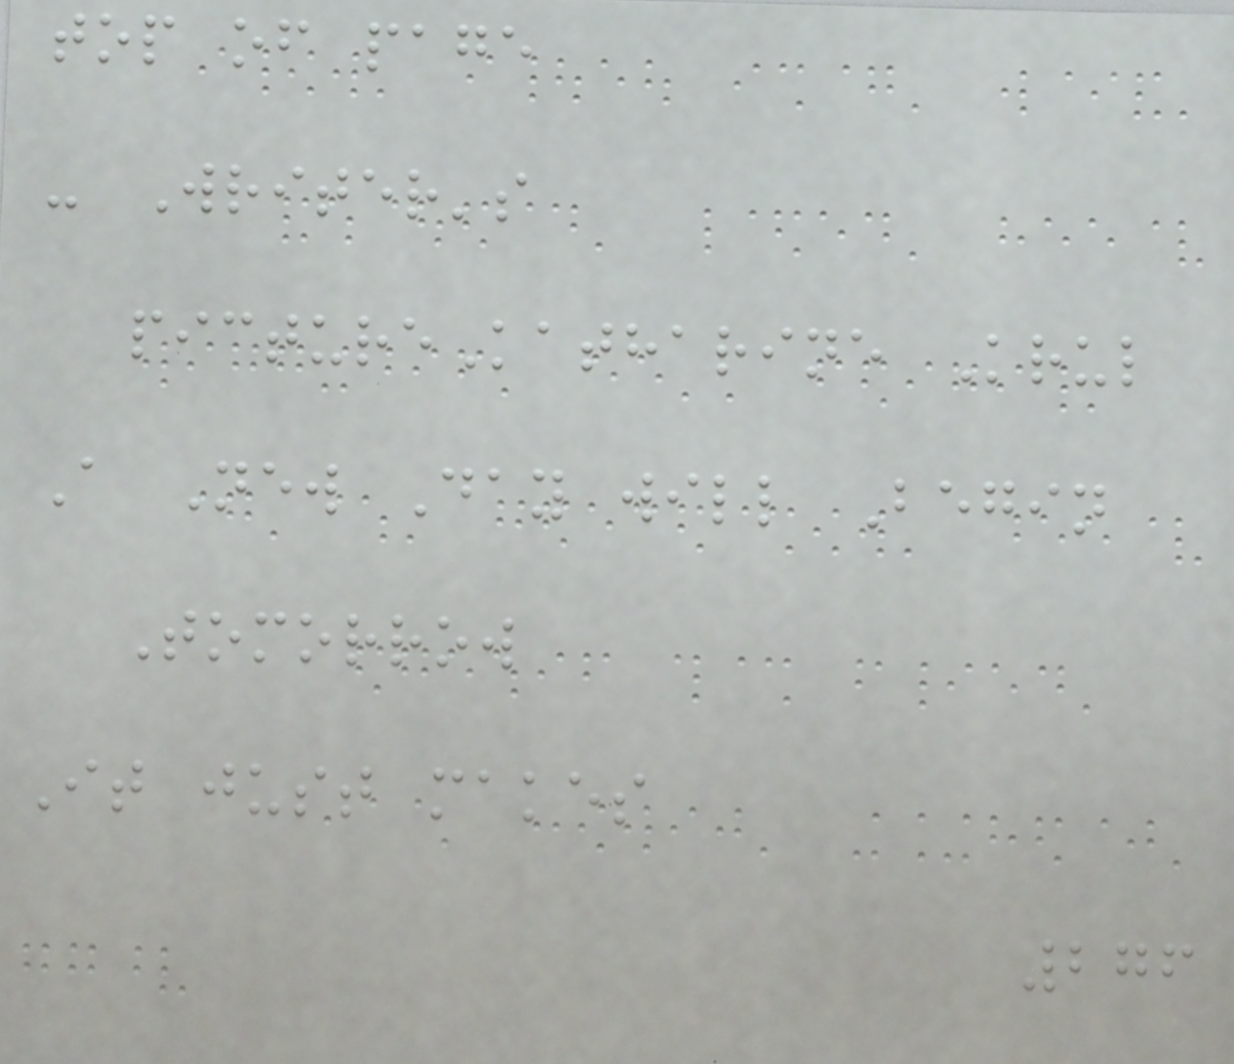top of page
- Writer's
pictureKatharine Krul
A New Day will Begin
Tomorrow
It just makes
276
